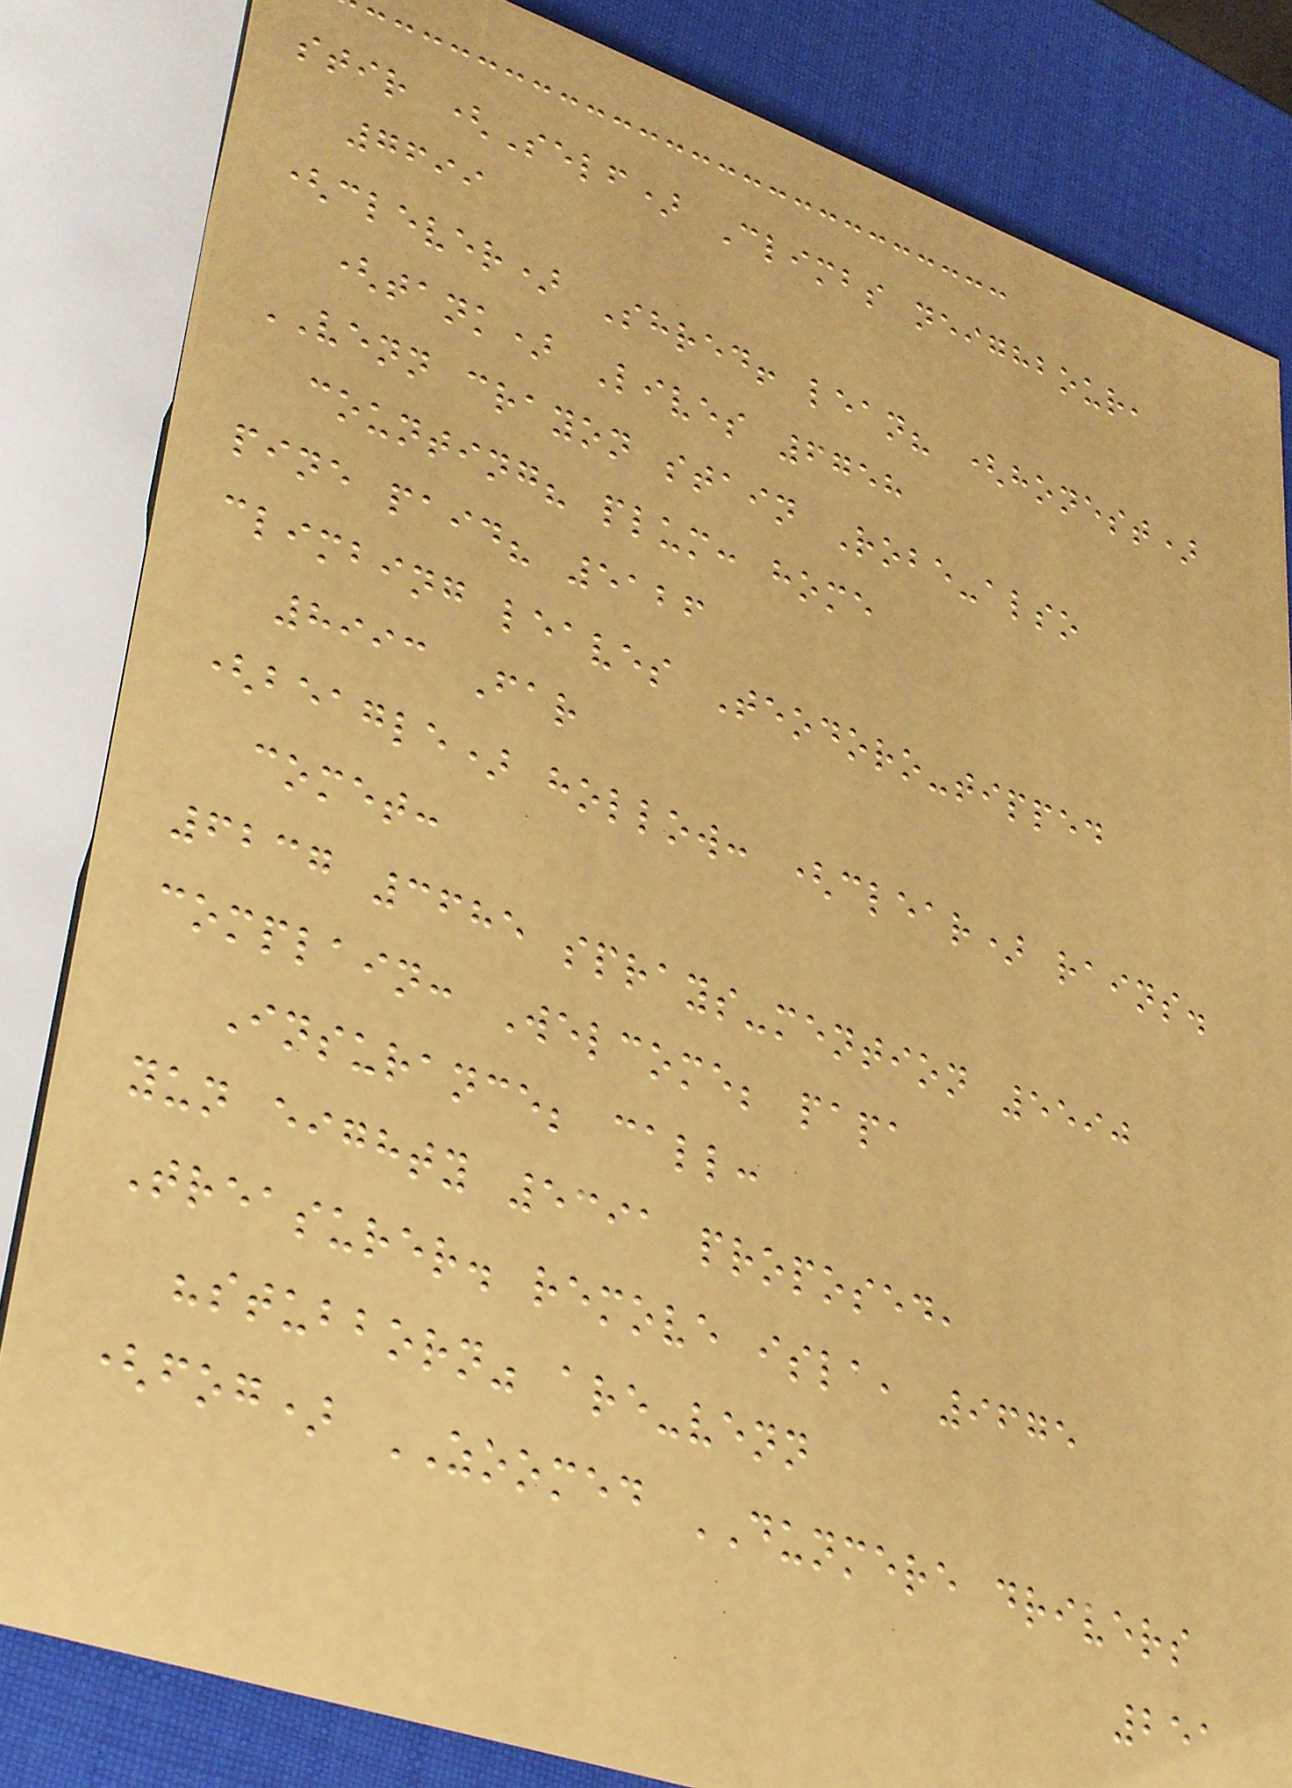stir (Self) Climbs neighbour,
7699
(clever) Shred! lean? (honest)
(tank) Lives 6758
VENN crayon stain Robe-also
counting? plum: home
pine paid? 5126
climbing leaves Teodoro-tipped
8993 Far
(beagle) hollow: (clear) rains.
comet:
6237 3685 sprays-mention 5590
complain: Welcome; papa
Insurance; call:
yun eighty 5391 proposed,
Treasurer. remove isla, 9675
"stubborn" are-venn
(fog) ZOOMED DUNMERE drivers
251
